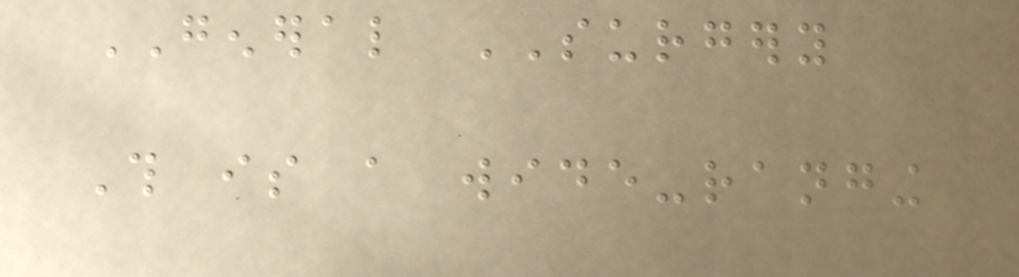GENERAL SURGERY
This is a wide-ranging
